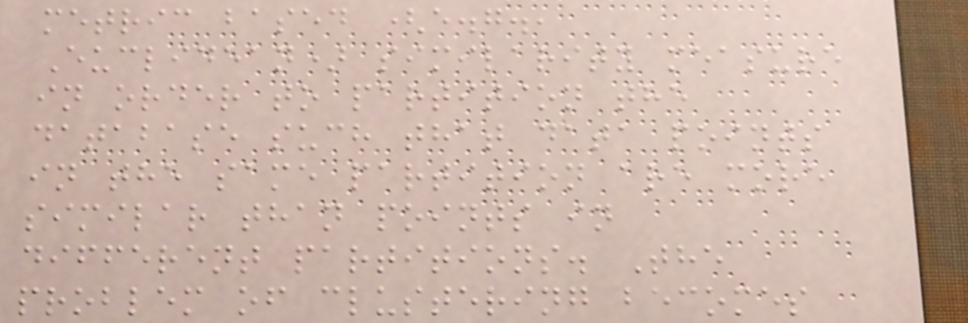metric based (e.g.,
Euclidean) similarity measure
in order to partition the
database such that data points
in the same partition are more
similar than points in
different partitions. The
problem of clustering becomes
